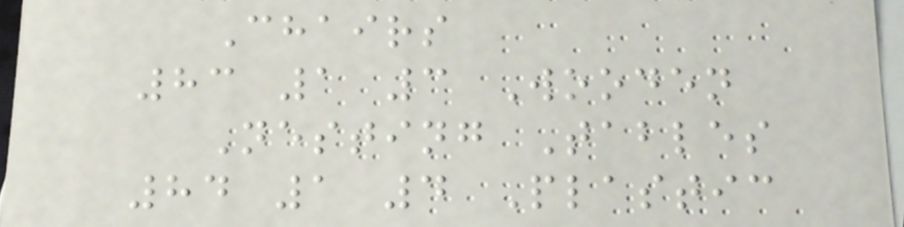Chairs
83 1 3 Wooden
Nesting Tables
84 1 4 Plastic
